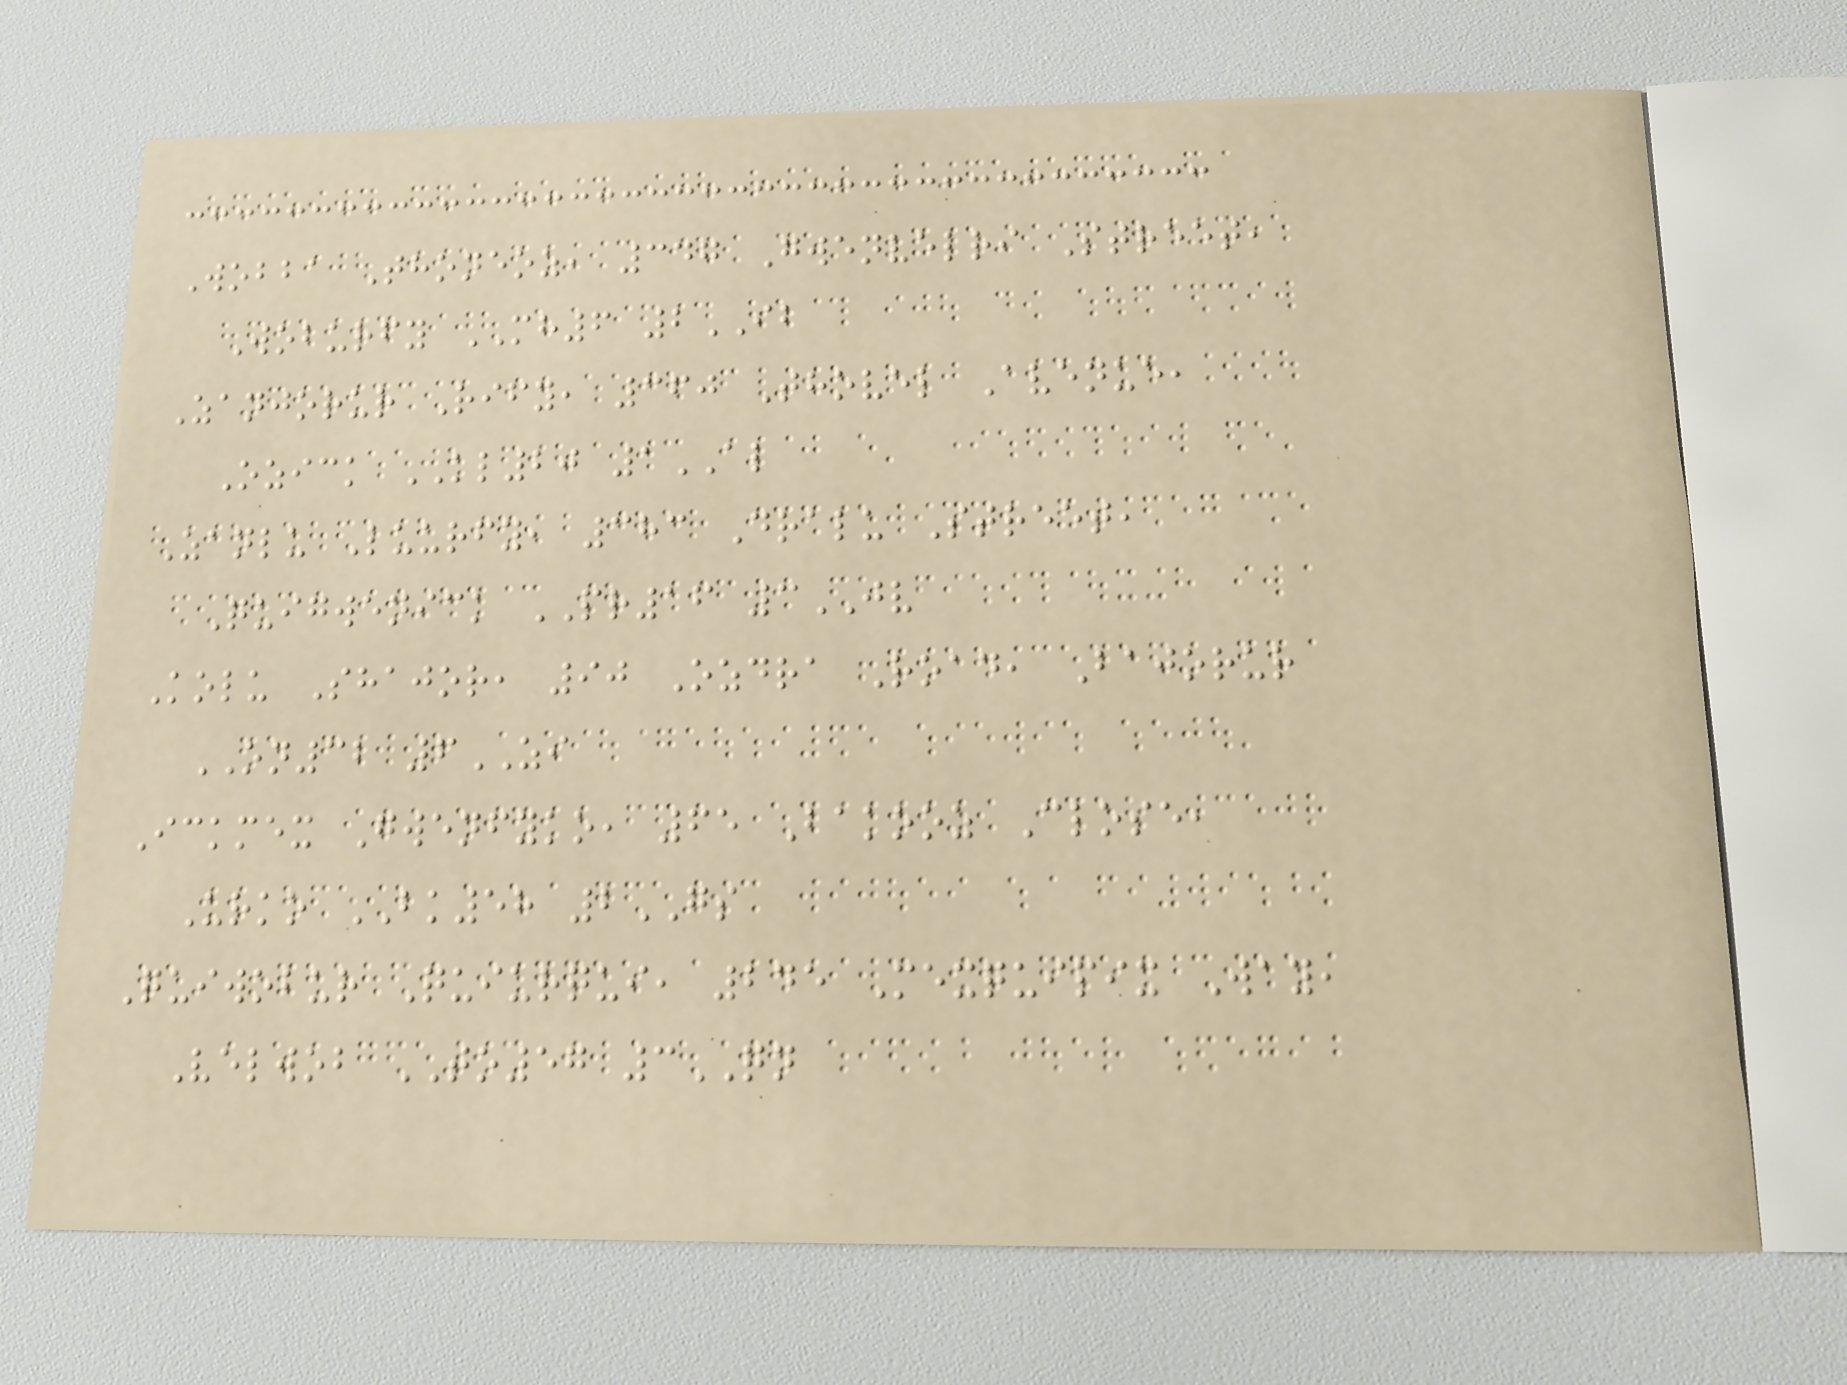Wobba Thoneoz, 347 Gwenvelri Street,
Woburfy MH6 2IB
Zanjorur Rify, 360 Thovel Avenue,
Ozick KL20 1AL
Zanlu Luurfy, 383 Dralu Street,
Quigwenick PR16 3JV
Kolu Shajor, 90 Ozdra Road, Bajorur
ON32 6ZI
Ickmex Gwenfyko, 65 Bakooz Close,
Urko BK58 2GS
Quiwobur Quiurqui, 245 Mexquipix Way,
Velwob TO57 3QN
